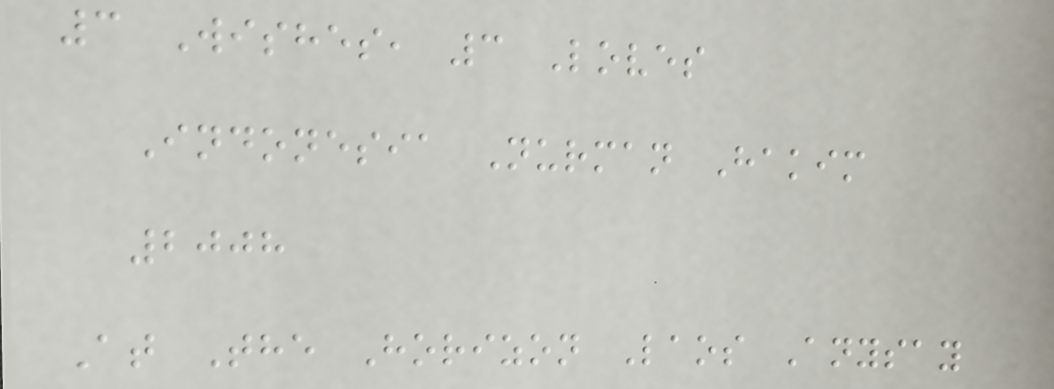3 Wishes, 3 Loves
Indonesia Nurman Hakim
2008
At The Horizon Laos Anysay
